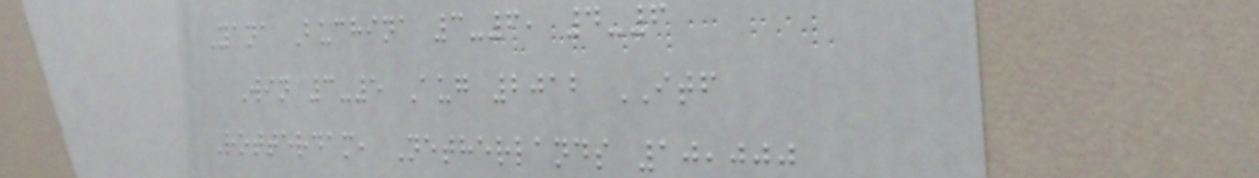Yana Buchina 3-6, 4-6
Win 3-5 Aug 2012 ITF
Rotterdam, Netherlands 10,000
